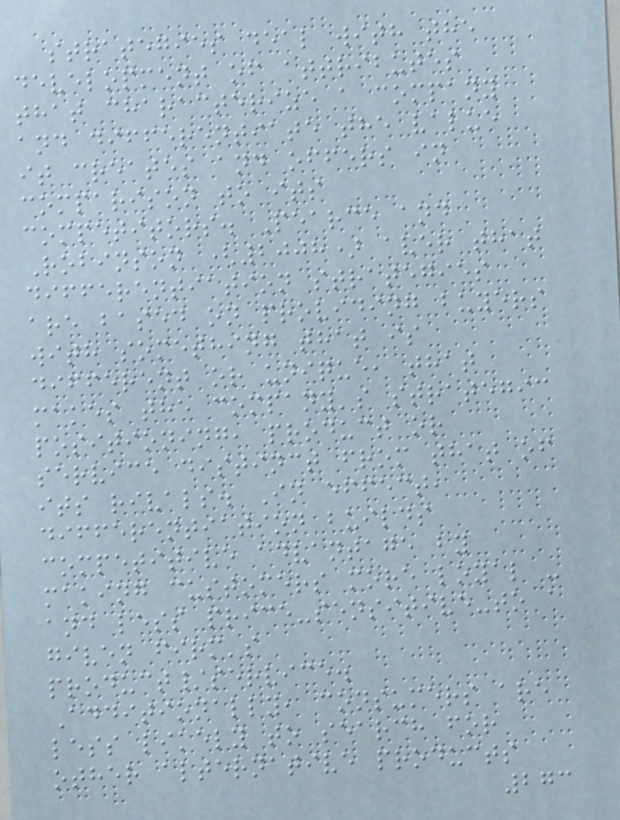strategies deal with the
development of attributes
that characterize a company
and differentiate the value
it creates and offers in
comparison to its
competitors. Pearce and
Robinson (2008) aver that
differentiation strategies
are based on providing buyers
with something that is
different or unique, that
makes the company's strategic
positioning, product or
service distinct from that of
its rivals. In effect,
differentiation builds
competitive advantage by
making customers more loyal -
and less price-sensitive-to a
given firm's
product/service.
Additionally, consumers are
less likely to search for
other alternative products
273
